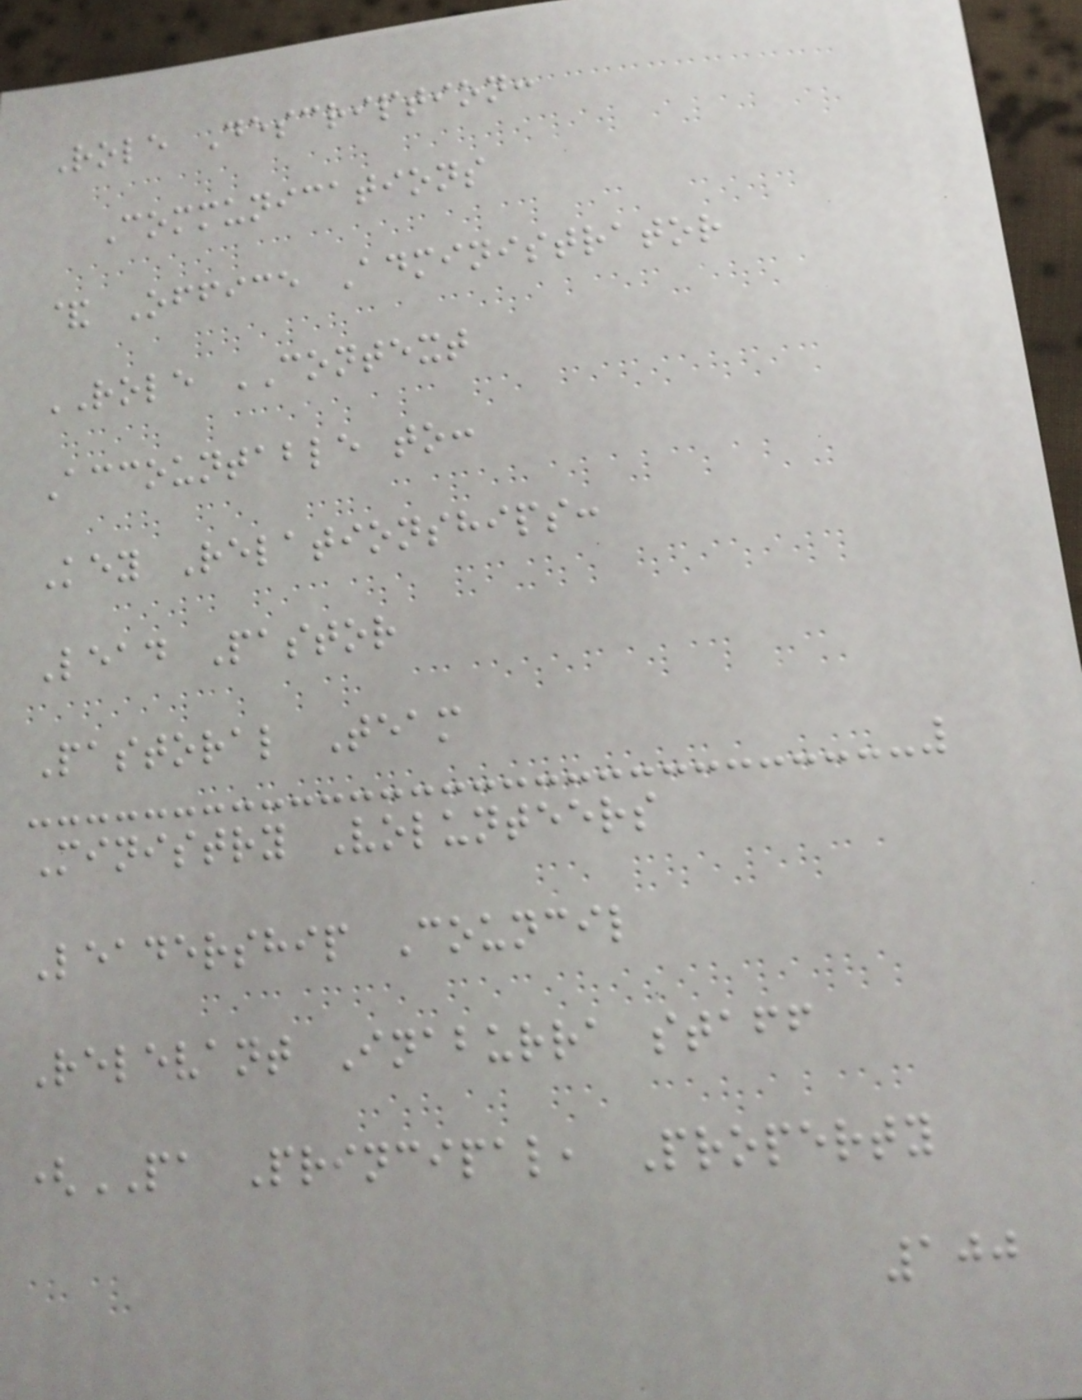Role Description:
Communications
& Office Administrator
ROLE CONTEXT
Accountable to:
Key Relationships:
Lead Pastor
Pastoral Team
Ministry Volunteers
Leadership Council
Relevant Inaburra staff
(PA Principal, Property
100
